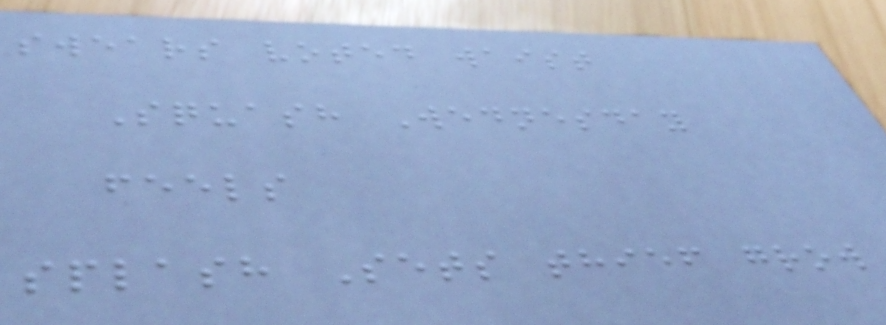swears voted waist
Squash Wednesday
feels
splash Sets thief grow
